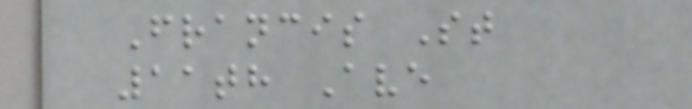Francis St
11th Ave
